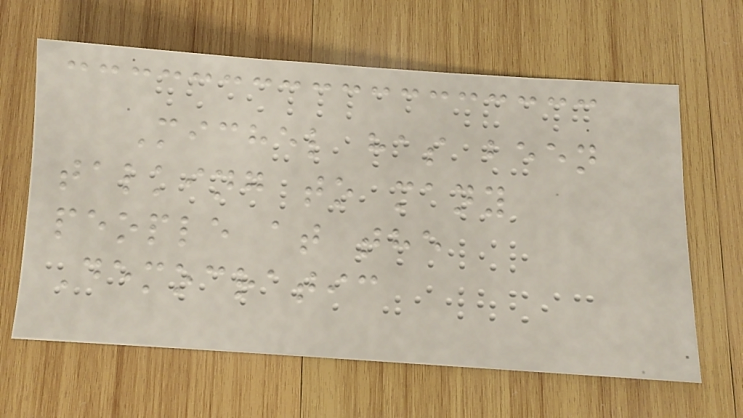Michel has been
talking to many
people at the
Democratic
